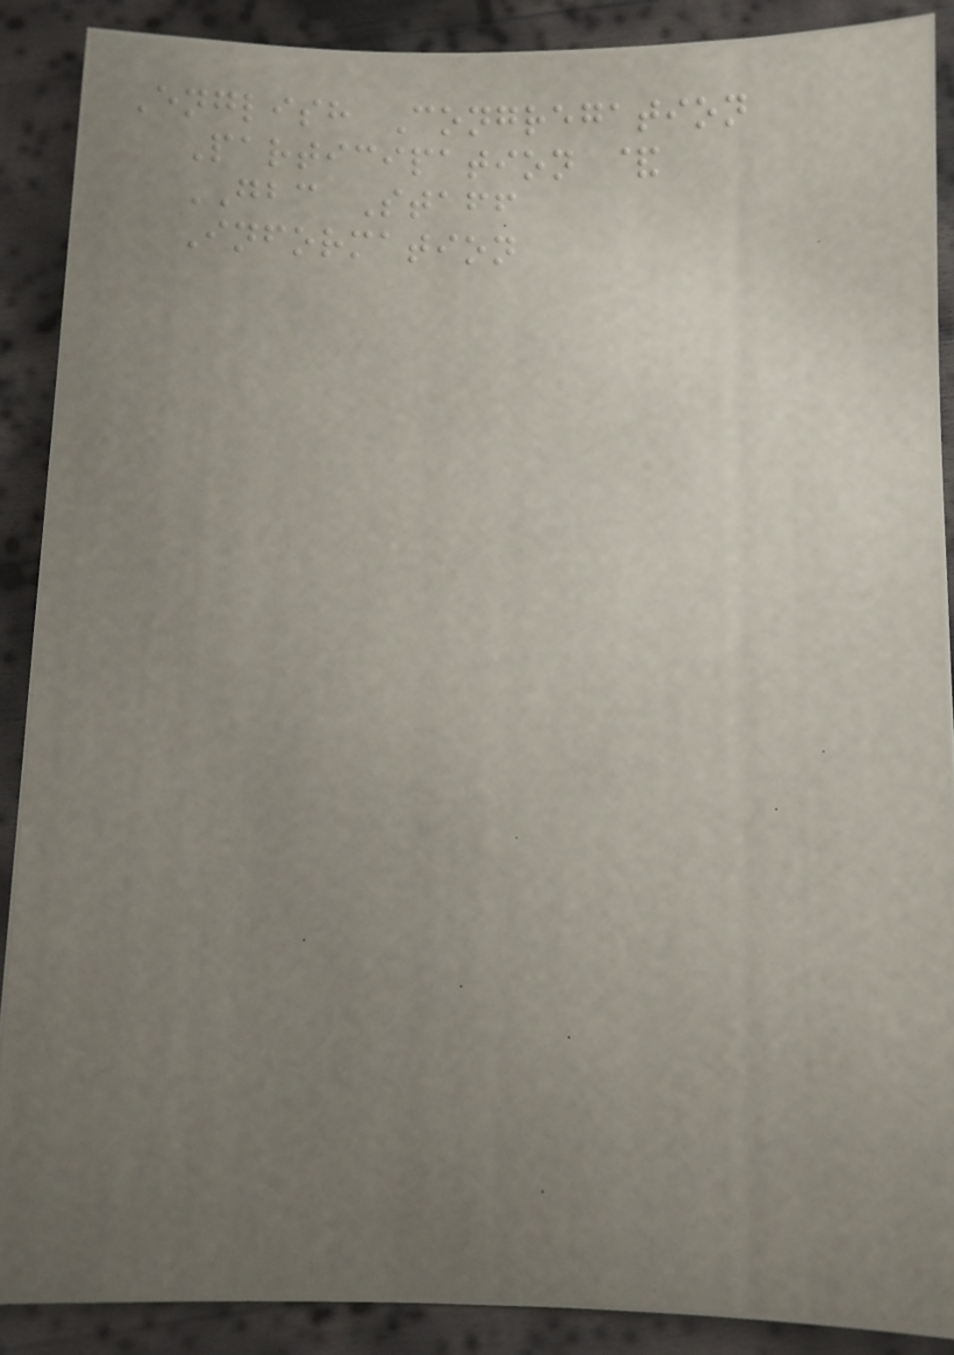English Congregation
Participation &
GBC Staff
Information
